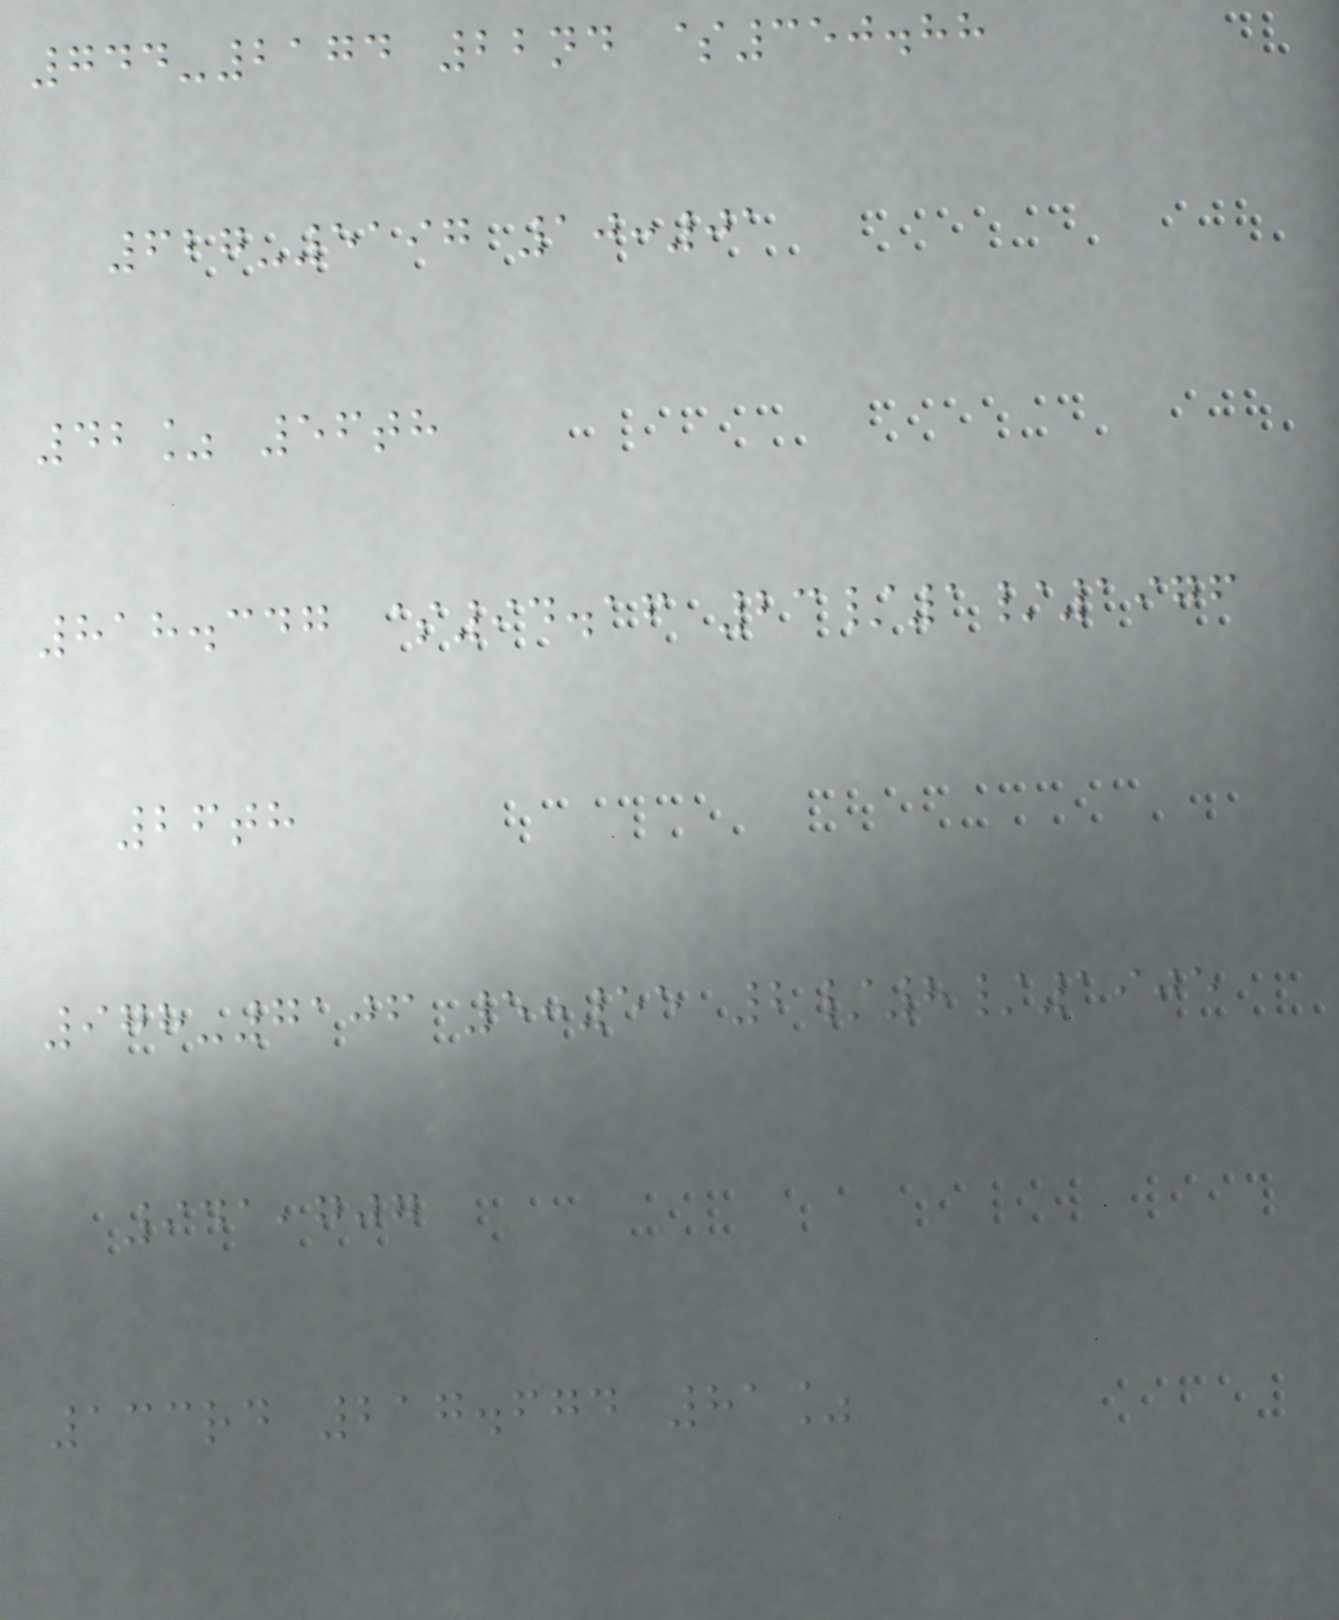744-2174 22nd $350.88
627-5197 10:01
42% 56th
818.347 $94.16 23/1/1976
26th
978-7106 5:55 2/8/1905
941,707
133rd 217.674 81%
